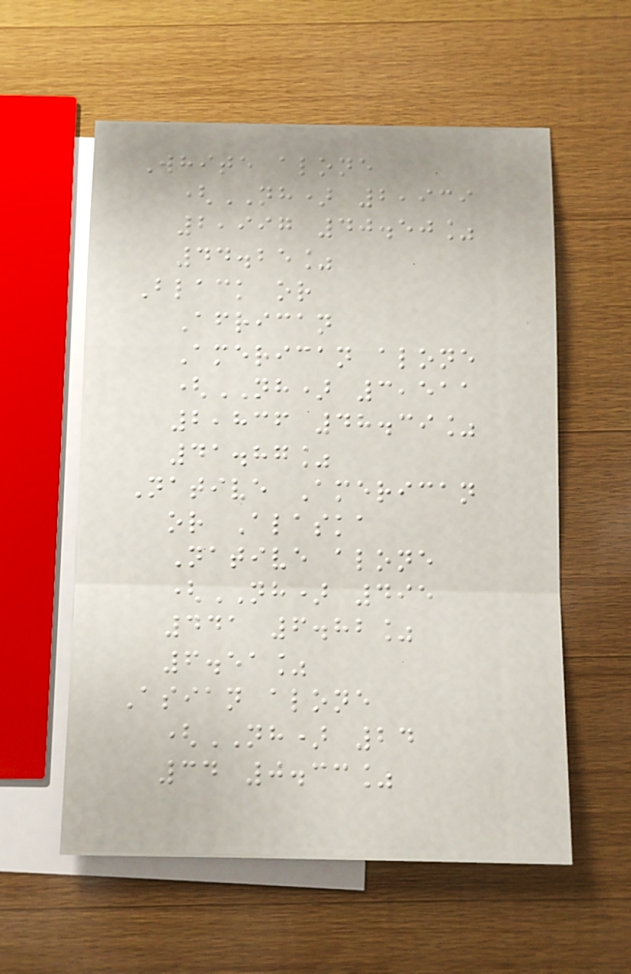White alone
(NH) 2,939
2,997 40.50%
44.25%
Black or
African
American alone
(NH) 3,511
2,836 48.39%
41.87%
Native American
or Alaska
Native alone
(NH) 495
441 6.82%
6.51%
Asian alone
(NH) 24
34 0.33%
